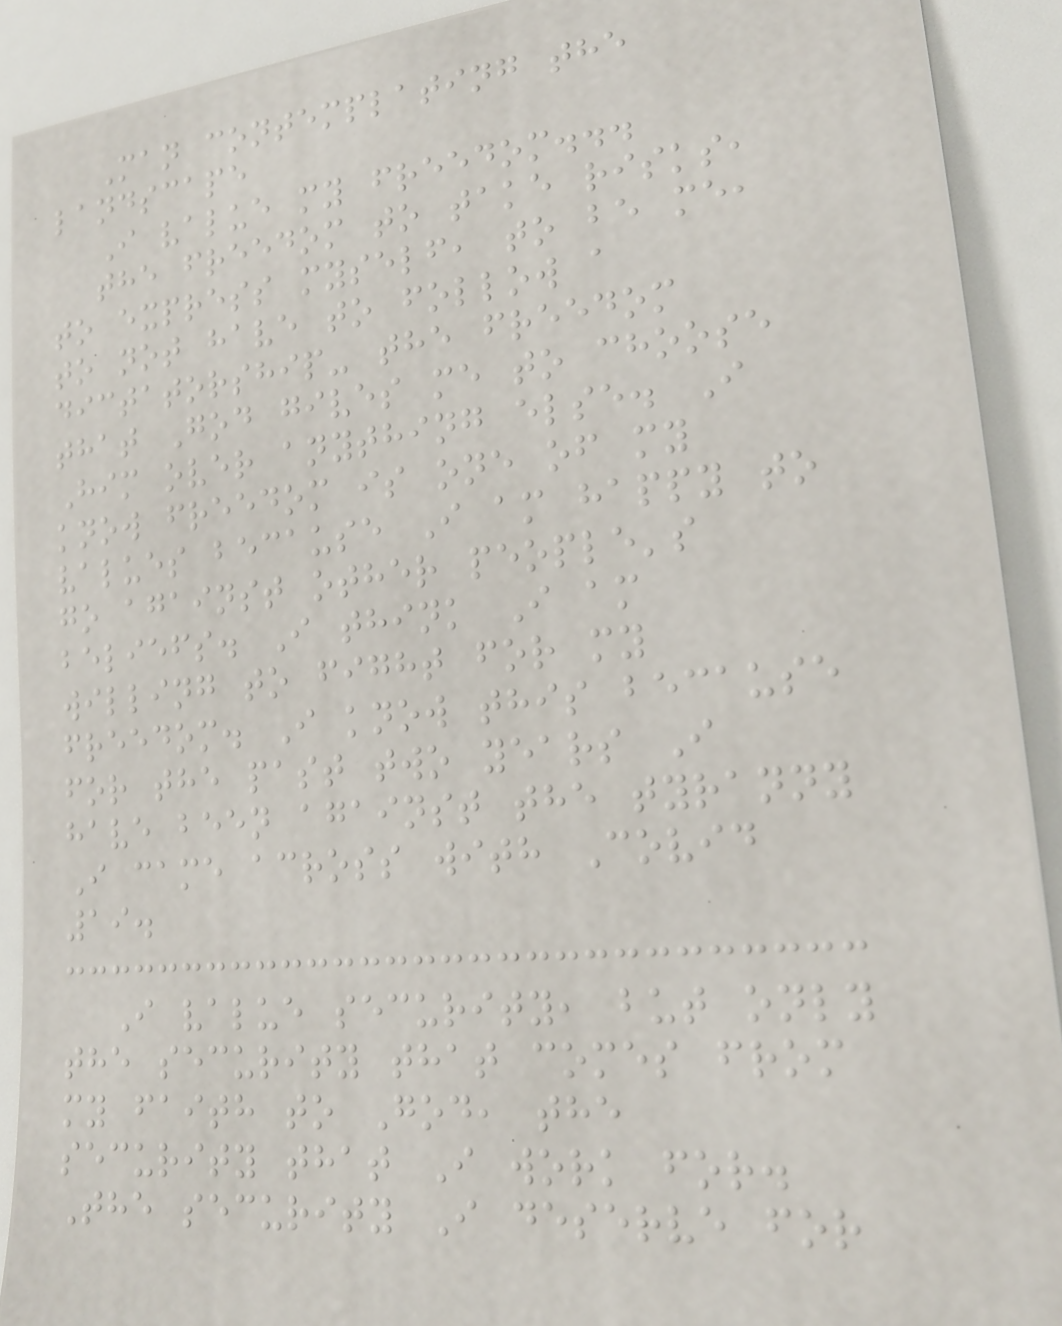Man contemplating the
landscape
I value my freedom...
the freedom to take risks,
to express myself, to be me,
to not have to follow a
dictatorship- the freedom
that God gives me to choose
Him over anything else. I
know freedom is one of my
values because I am happy to
go against other people's
beliefs. I think I am
willing to fight for my
freedom. I know this because
for the past two years I
have been against the tyranny
I came across with Covid
19.
I value security, but only
the security that comes from
my faith to God, the
security that I work for.
The security I deserve for
